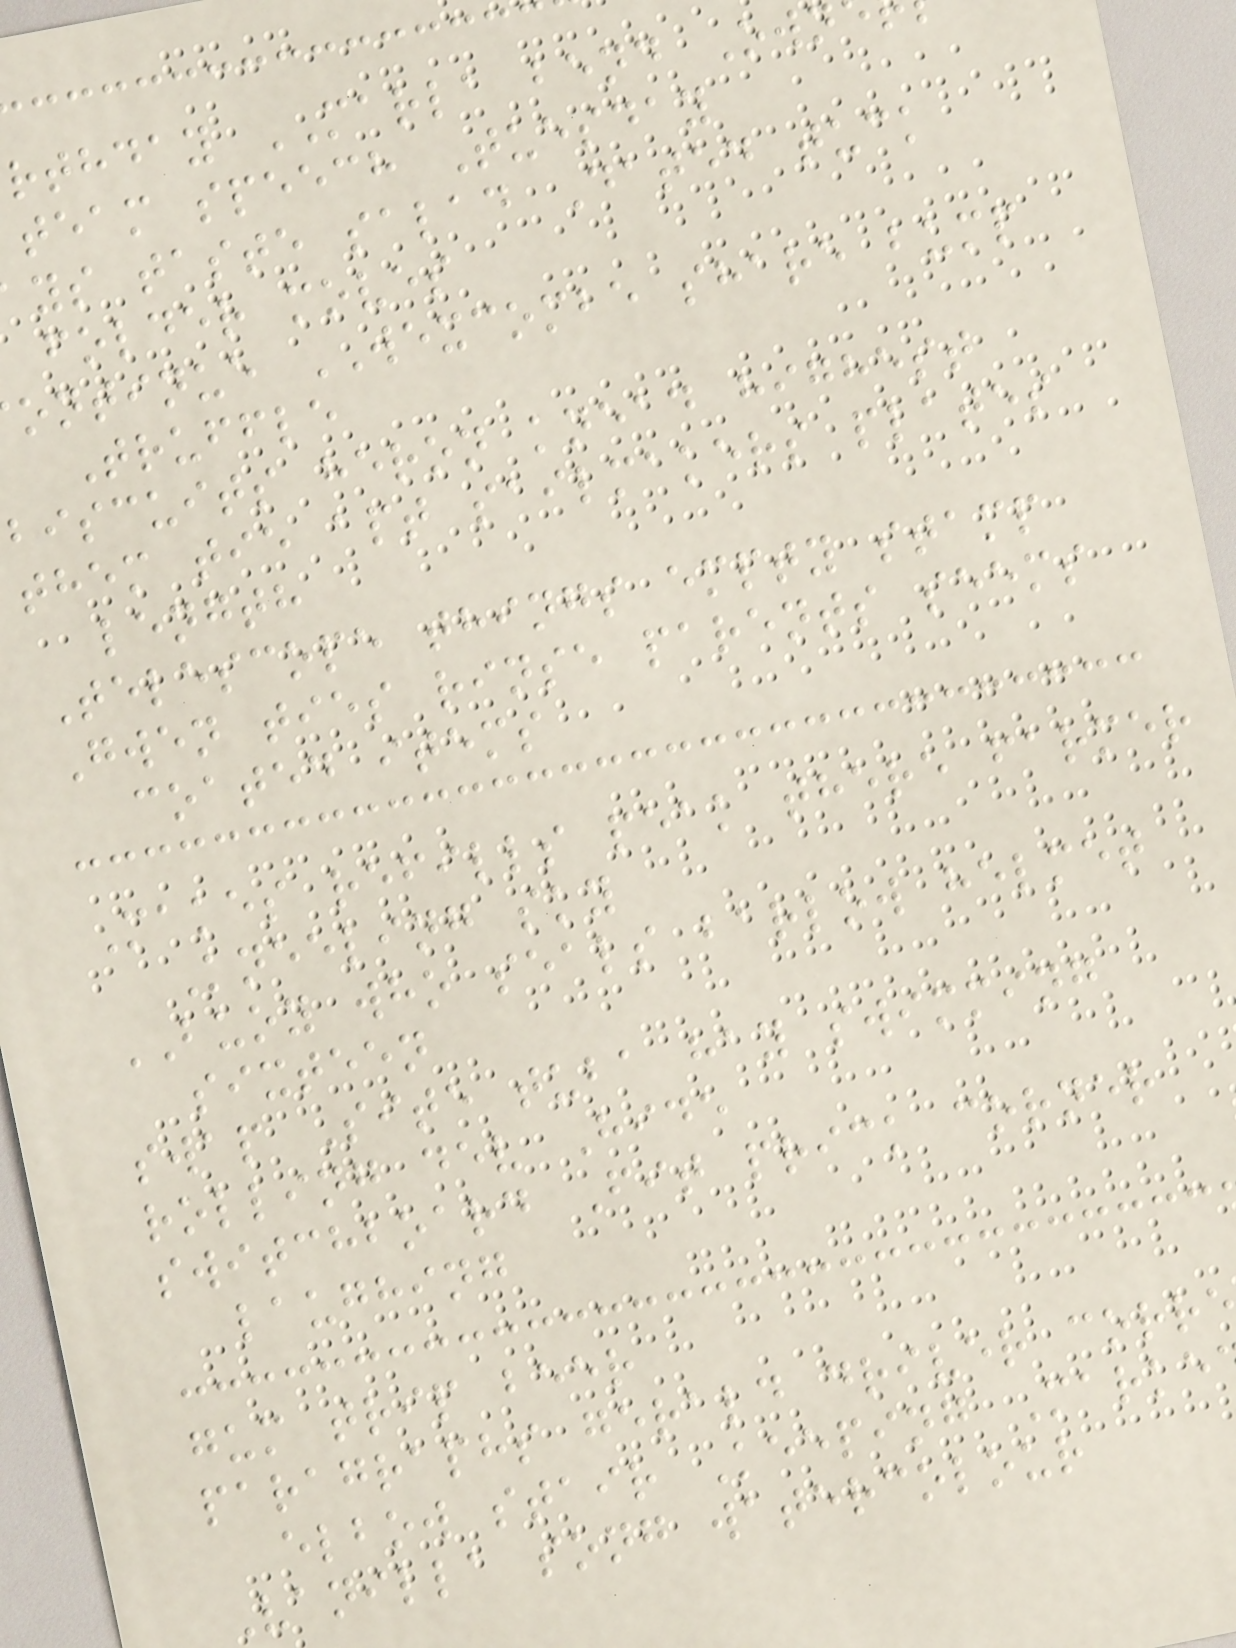rthday MARLA bend Own
team speech Tuesday
ys taste salad Dated tuck
folder moves
ontinue WEXCOMBE share bump
Truffle
biscuits heron knead highest
them tie apt sailmakers plates
length
Telescope things empty stamp
Gwen ties rinse parents seems
coated items
Makes refills peak there farmer
Kneeling sky
BUOY who seals barlow helmet
sixteen
swap Site tuba hay swimming
rolling dev Hide
switchboard Fit prick corner
laughing
gum trip beer
paragraphs gerald driver corr
elbow stair Keeping Marke
Vanilla song watercolour
